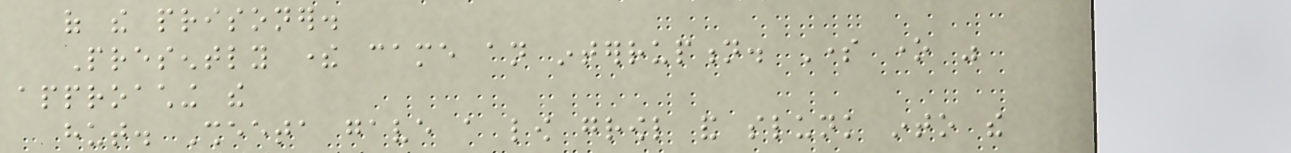of the prisoner.
Presently there came an interruption. Some one was
approaching the
hut. Sheeta gave a low growl and slunk into the
